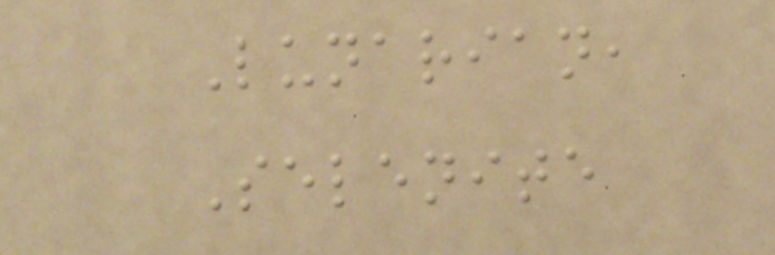Lunarian,
Selenite
